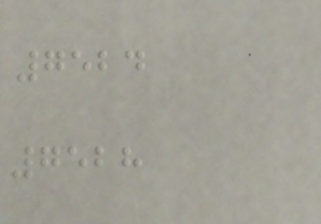7524
7528
